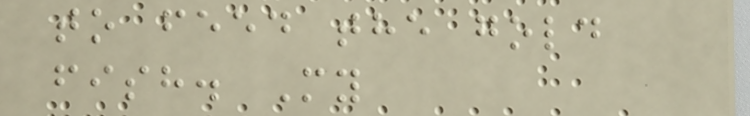to feed the gold
fish. My
